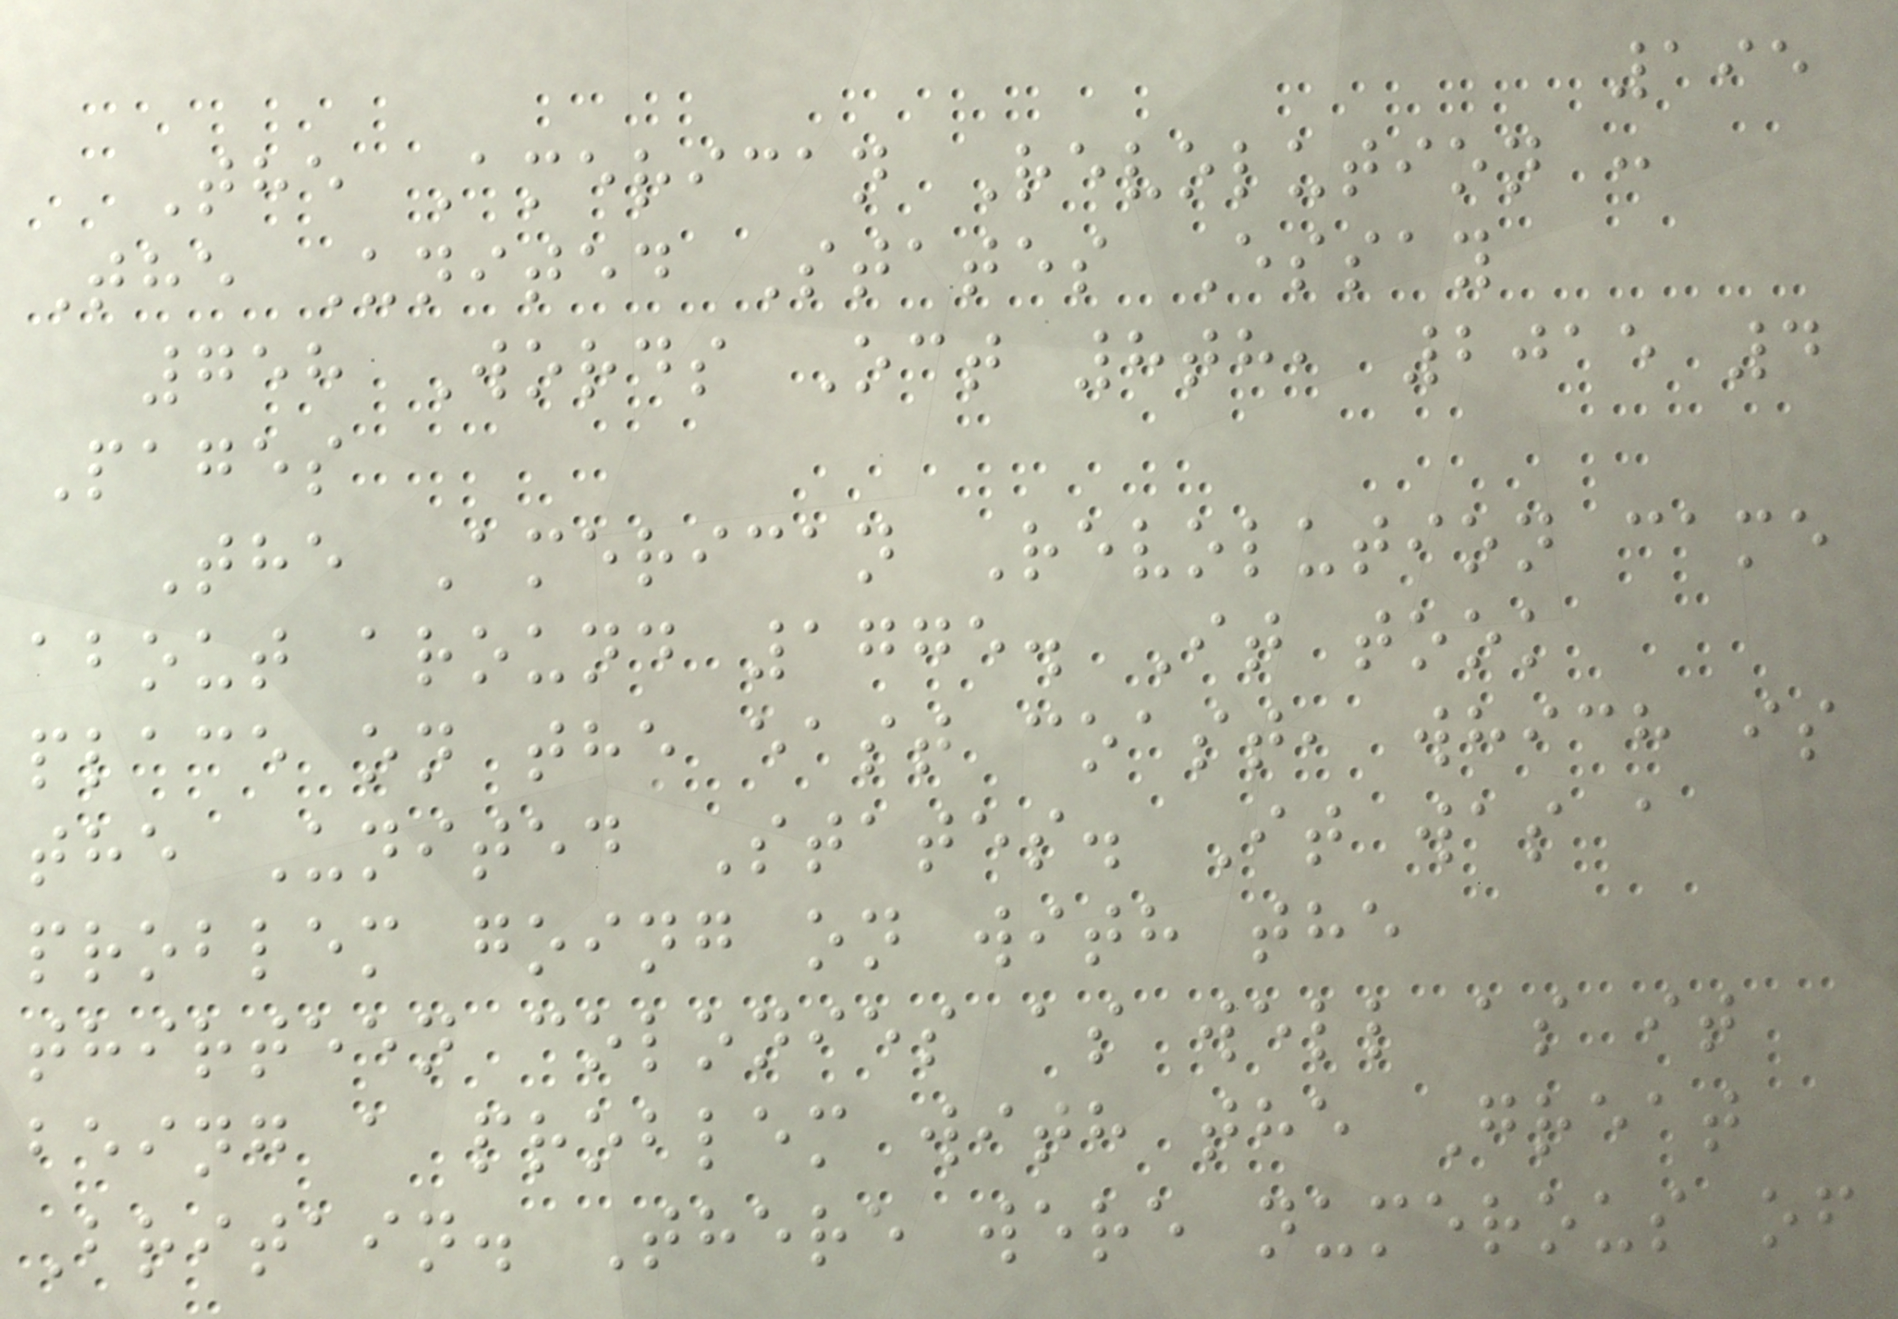195
The American Revolution :
The United States Essay
758 Words Oct 8th, 2015 4
Pages
The American Revolution came
about around 1775. It took
place on the east coast, which is
the United States. It was a
problem going on with the
thirteen colonies as well as it
being a problem with the Great
Britain. There were numerous of
